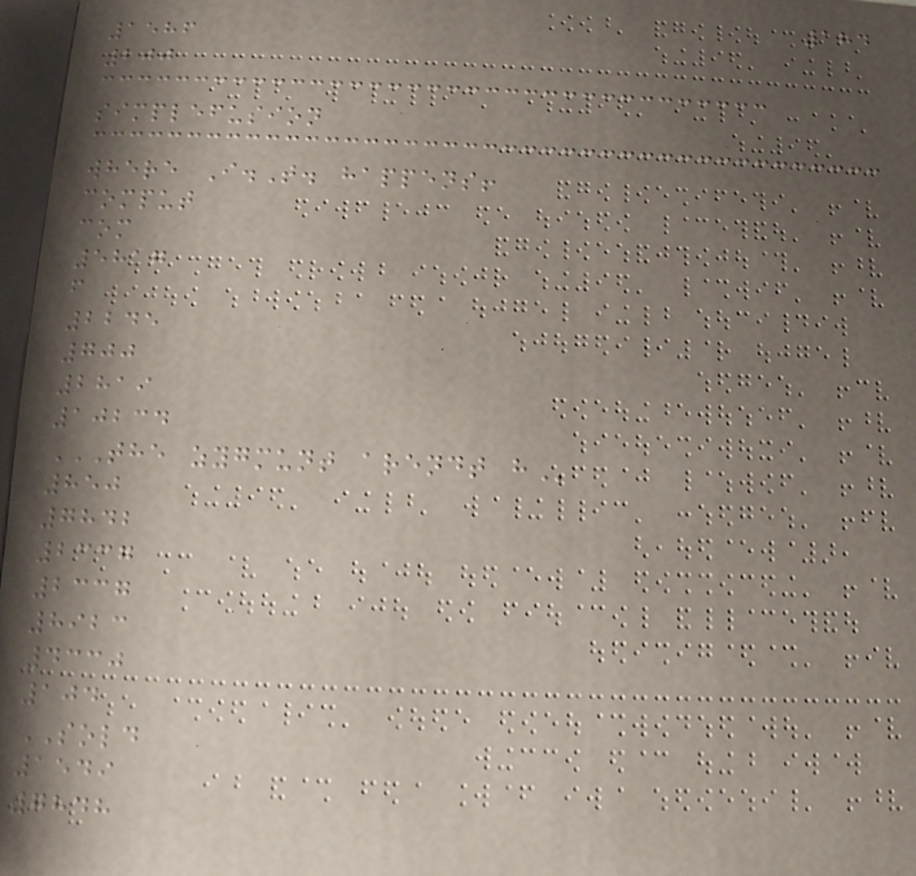184
1586
200
simplefusion
where I.T. happens!
comput
com
5817
f
2245
700
2819
10234
THE ZYGMUNT ARENDT H
850
7842
2337
2337
8923
4330
104
SOLD
1549
7848
